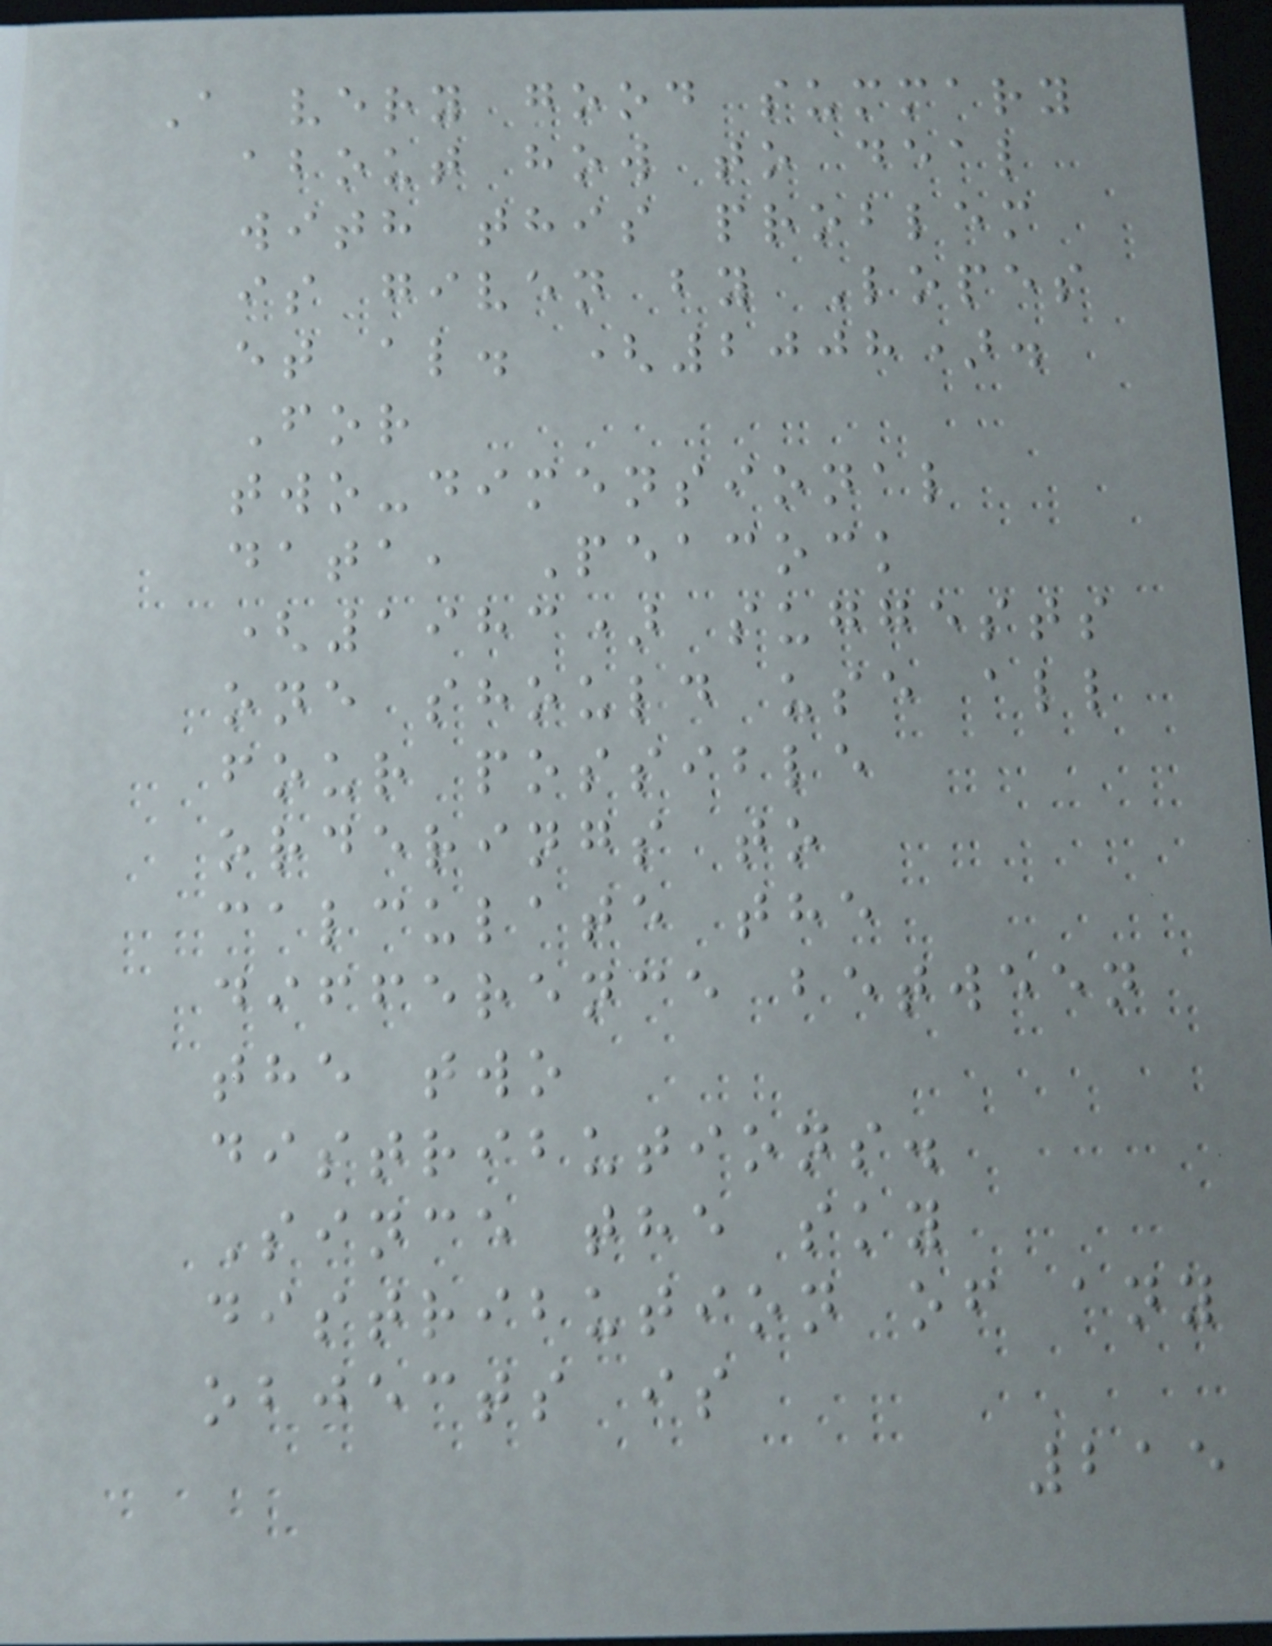A very good summary
about how to deal
with this problem
is given by Lopes
et al. (2008).
For
two-dimensional
data, Peacock
(1983) suggests
one should use all
four possible
orderings to
calculate the
difference between
the two
distributions.
Since the sky
distribution of any
objects is
215
